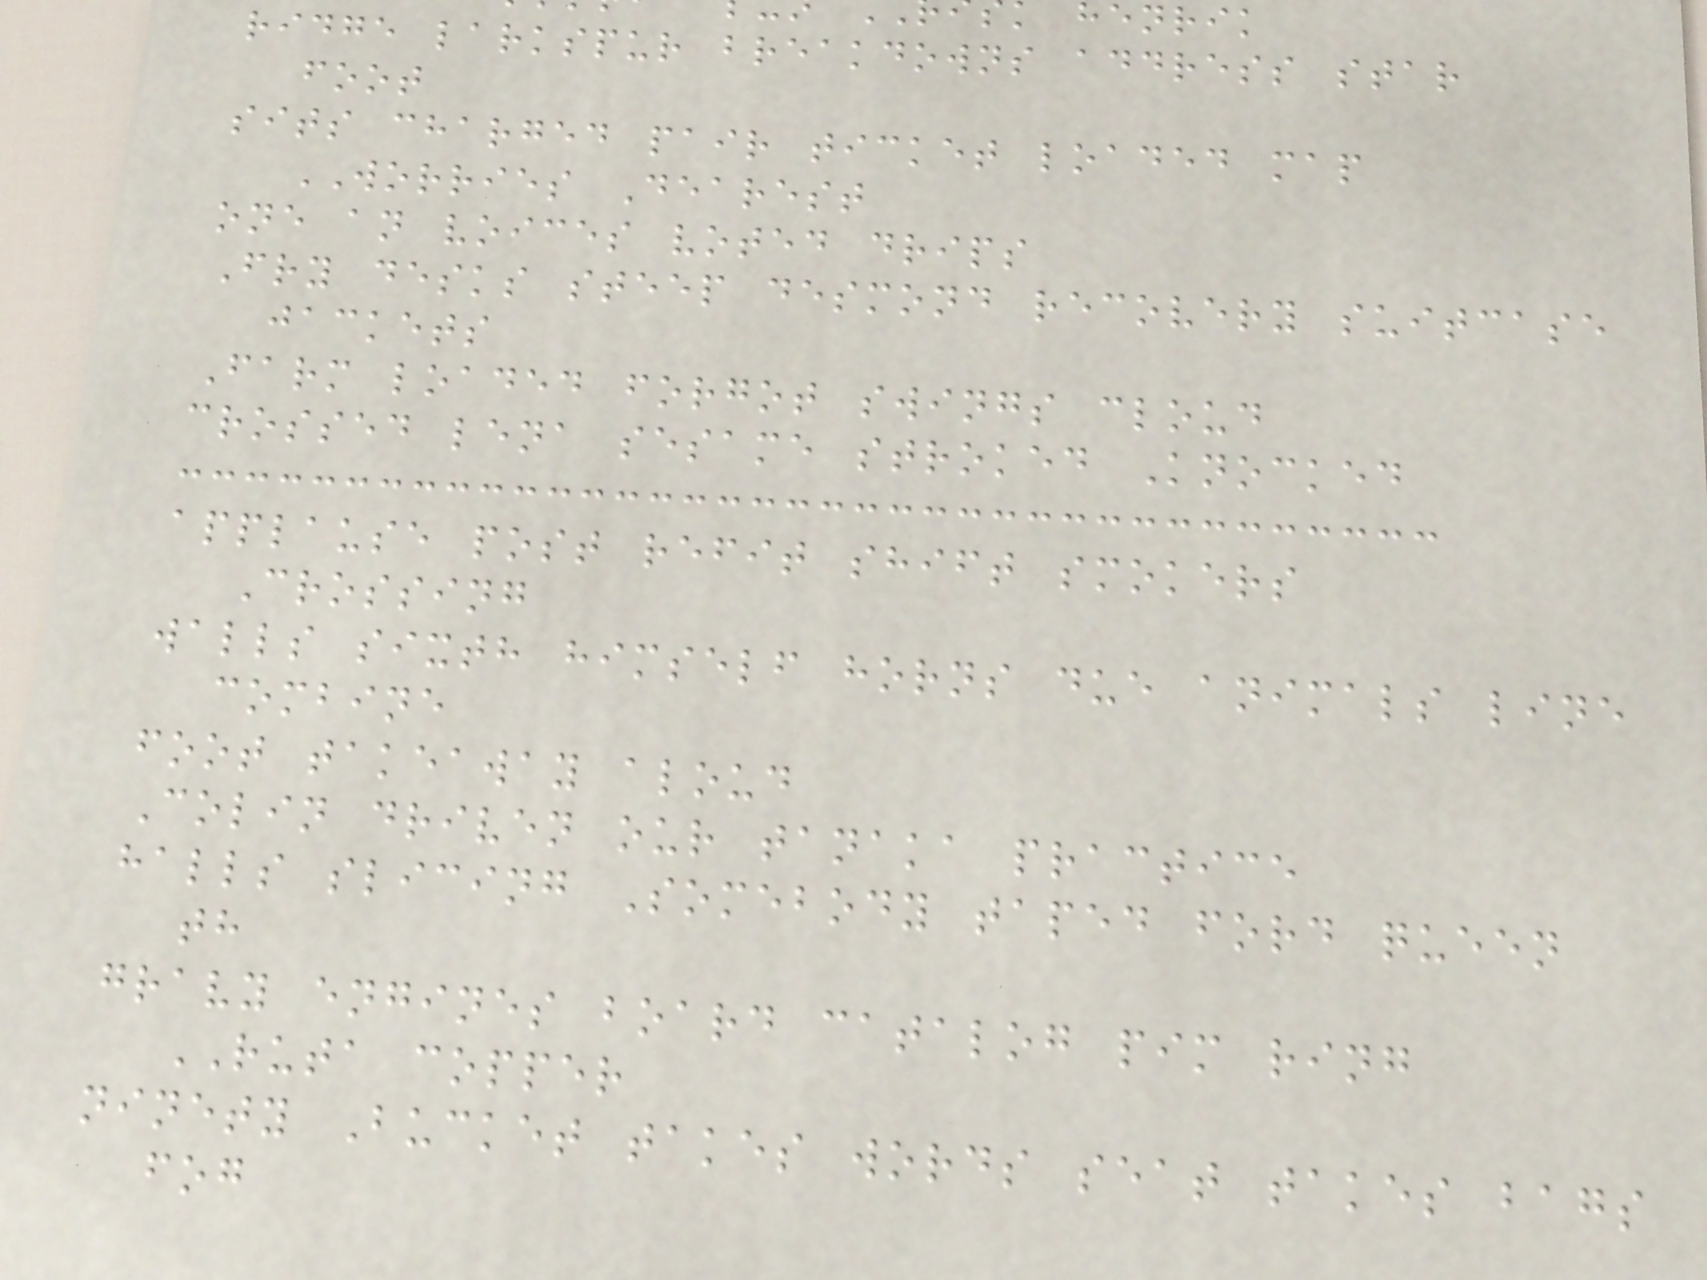ridge larkspur breakdowns address star
foot
sits charged pair ticket loaded map
WORRIES Dearest
one an voices voted drips
Fry desks steep desmond recovery suitcase
jackets
Farm loaded forgot swings cloud
crossed lena sesame stroked Knocked
applause post refit shift smokers
Crossing
walls sixth himself horns due animals line
combine
foot takeaway aloud
Colin driven our tanaka practice
halls slicing Somebody taped ford queen
th
gravy engines board catalog pim ring
RUTA copper
ninety Bucket takes words seat takes bags
fog
